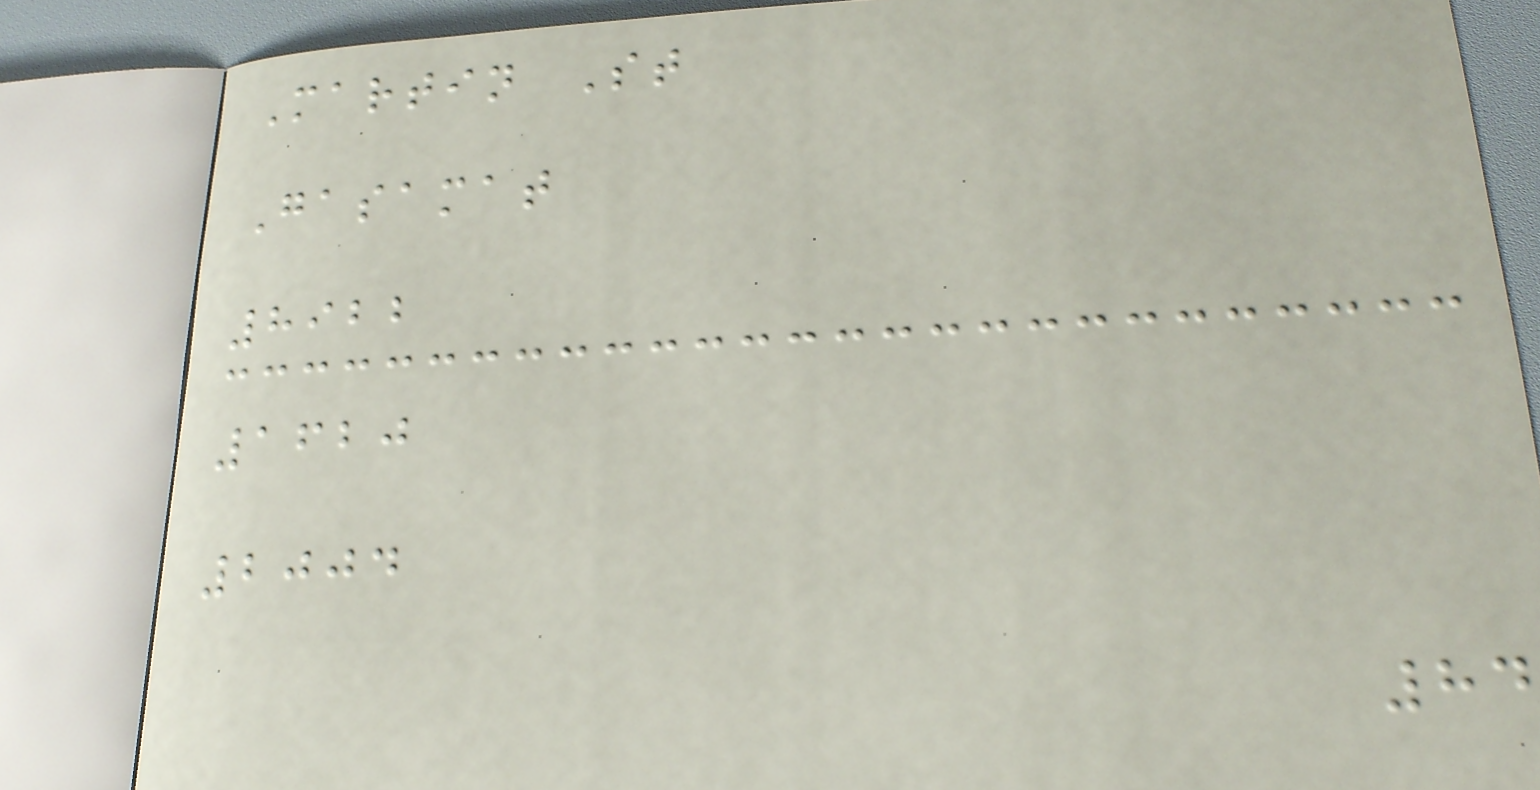Martin St
Gasamat
8922
1620
2004
84
